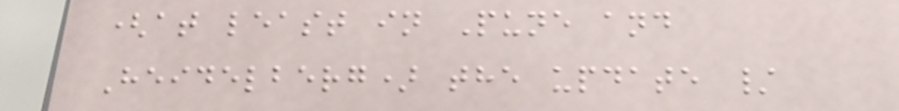(at least in Pune and
Heidelberg) the update /
